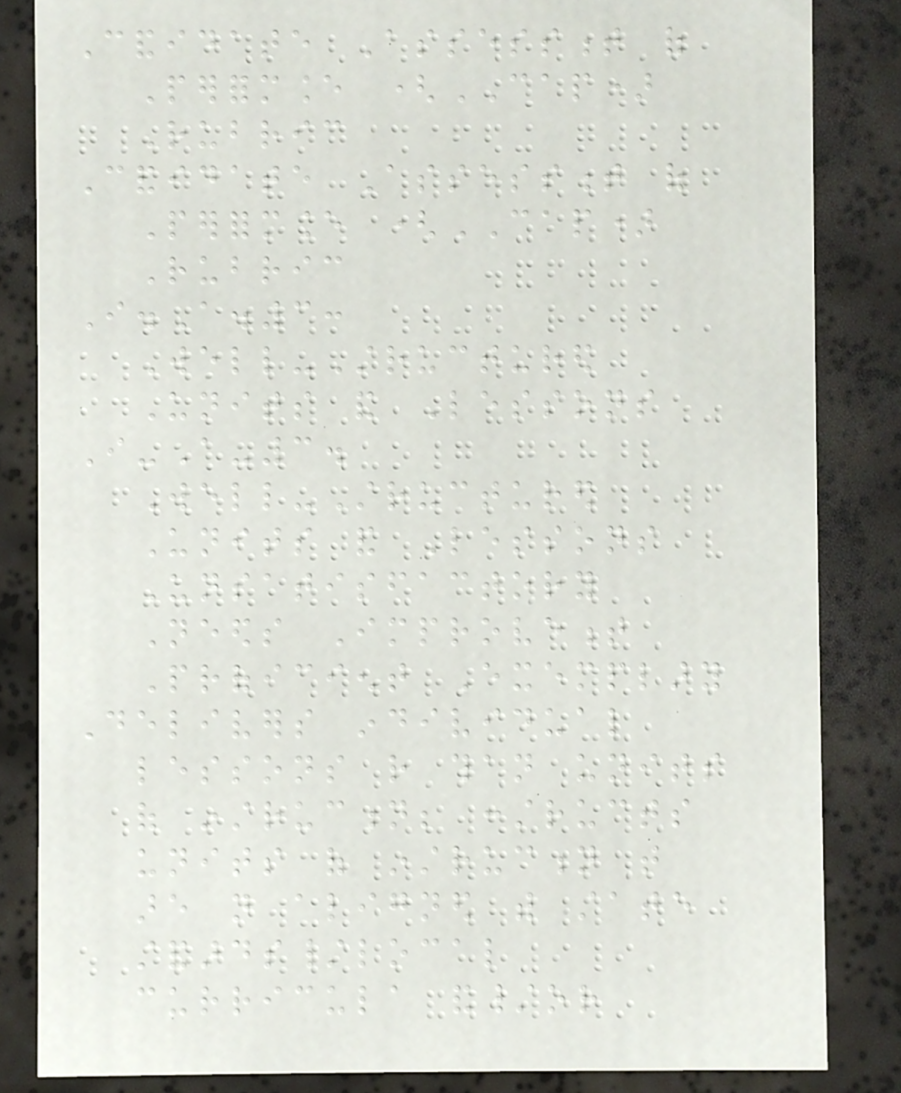Candidate Assessment of
Performance (CAP)
Rubric
Candidate Assessment of
Performance (CAP)
Rubric
I.A.3:
Well-Structured
Units and Lessons
I-A-3.
Well-Structured
Units and Lessons
Unsatisfactory
Needs Improvement
Proficient Exemplary
Delivers individual
lessons rather than units
of instruction; constructs
units of instruction that
are not aligned with state
standards/local
curricula and/or
